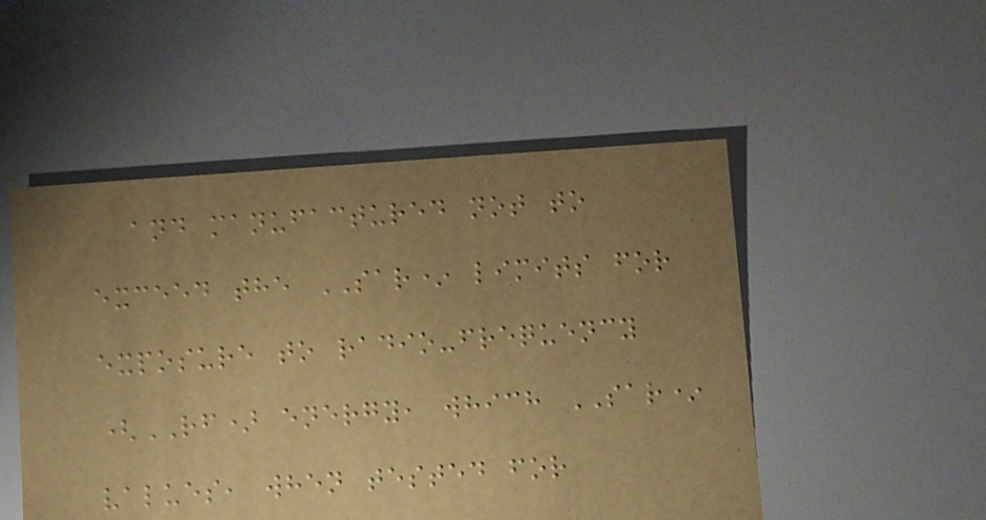and manufactured not to
exceed the SAR* limits for
exposure to radio-frequency
(RF) energy, which SAR*
values, when tested for
